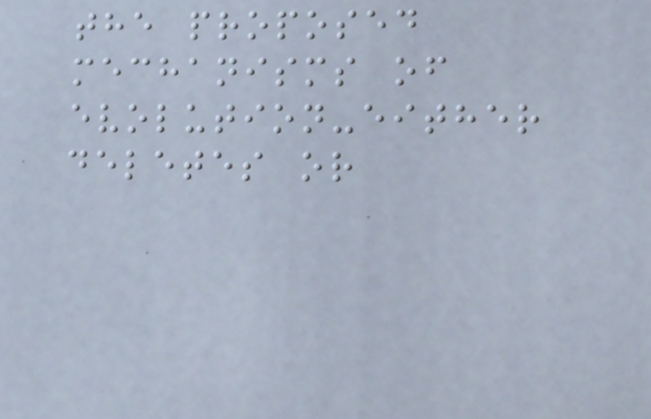the proposed
mechanisms of
evolution-either
deletes or
